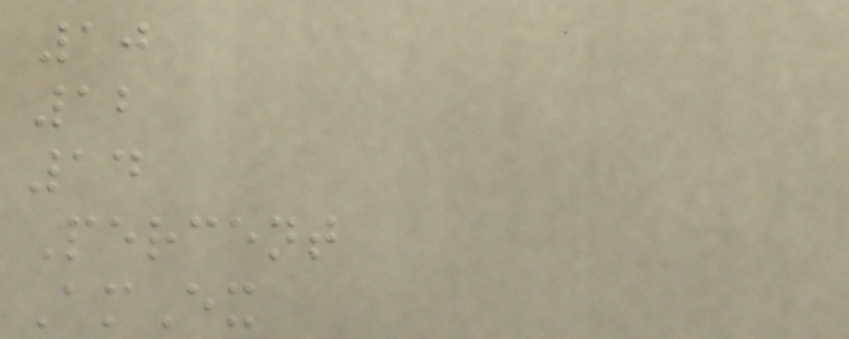10
12
14
Percent
AmEx
